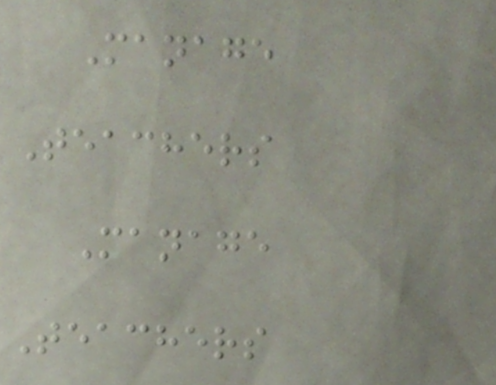Manage
Teachers
Manage
Teachers
